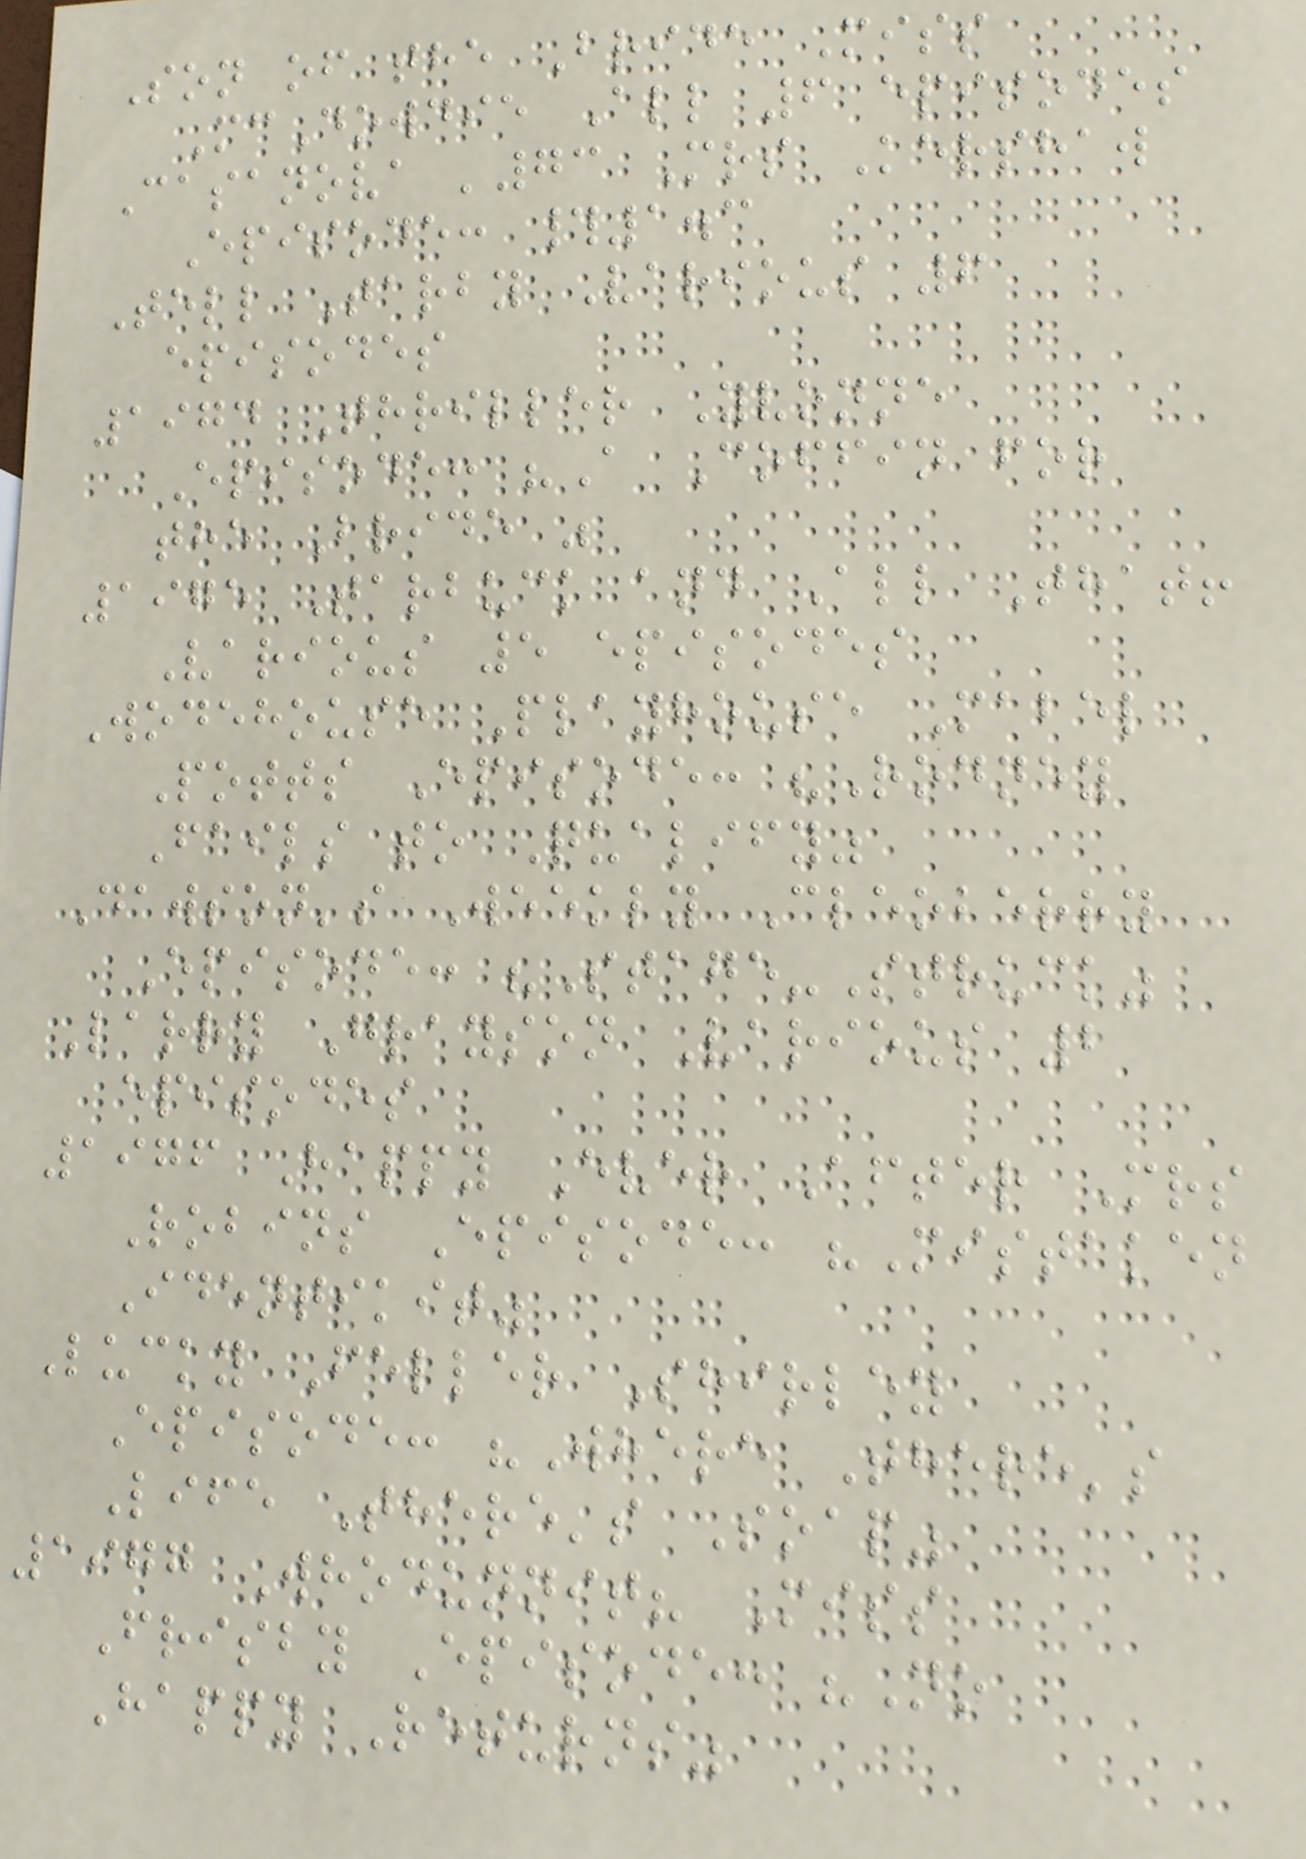Son of the Bride Miss
McDowdie All 6 episodes
Casanova '73 Mrs Kershaw
Episode: #1.3
Tell Tarby Various 6
episodes
1974 Thriller Yvonne
Episode: "A Coffin for
the Bride "
1975 Tarbuck and All That!
Various 5 episodes
Wodehouse Playhouse Mabel
Potts Episode: "Rodney
Fails to Qualify"
Dawson's Weekly Cleoberry
Episode: "Stage-Struck"
Larry Grayson Various 2
episodes
1976 Happy Ever After Mrs
Robins Episode: "Mistaken
Identikit"
Lucky Feller Shirley
Episode: "Where There's
Life There's Soap"
1977 Whodunnit? Miss
Frisby Episode: "No
Happy Returns"
